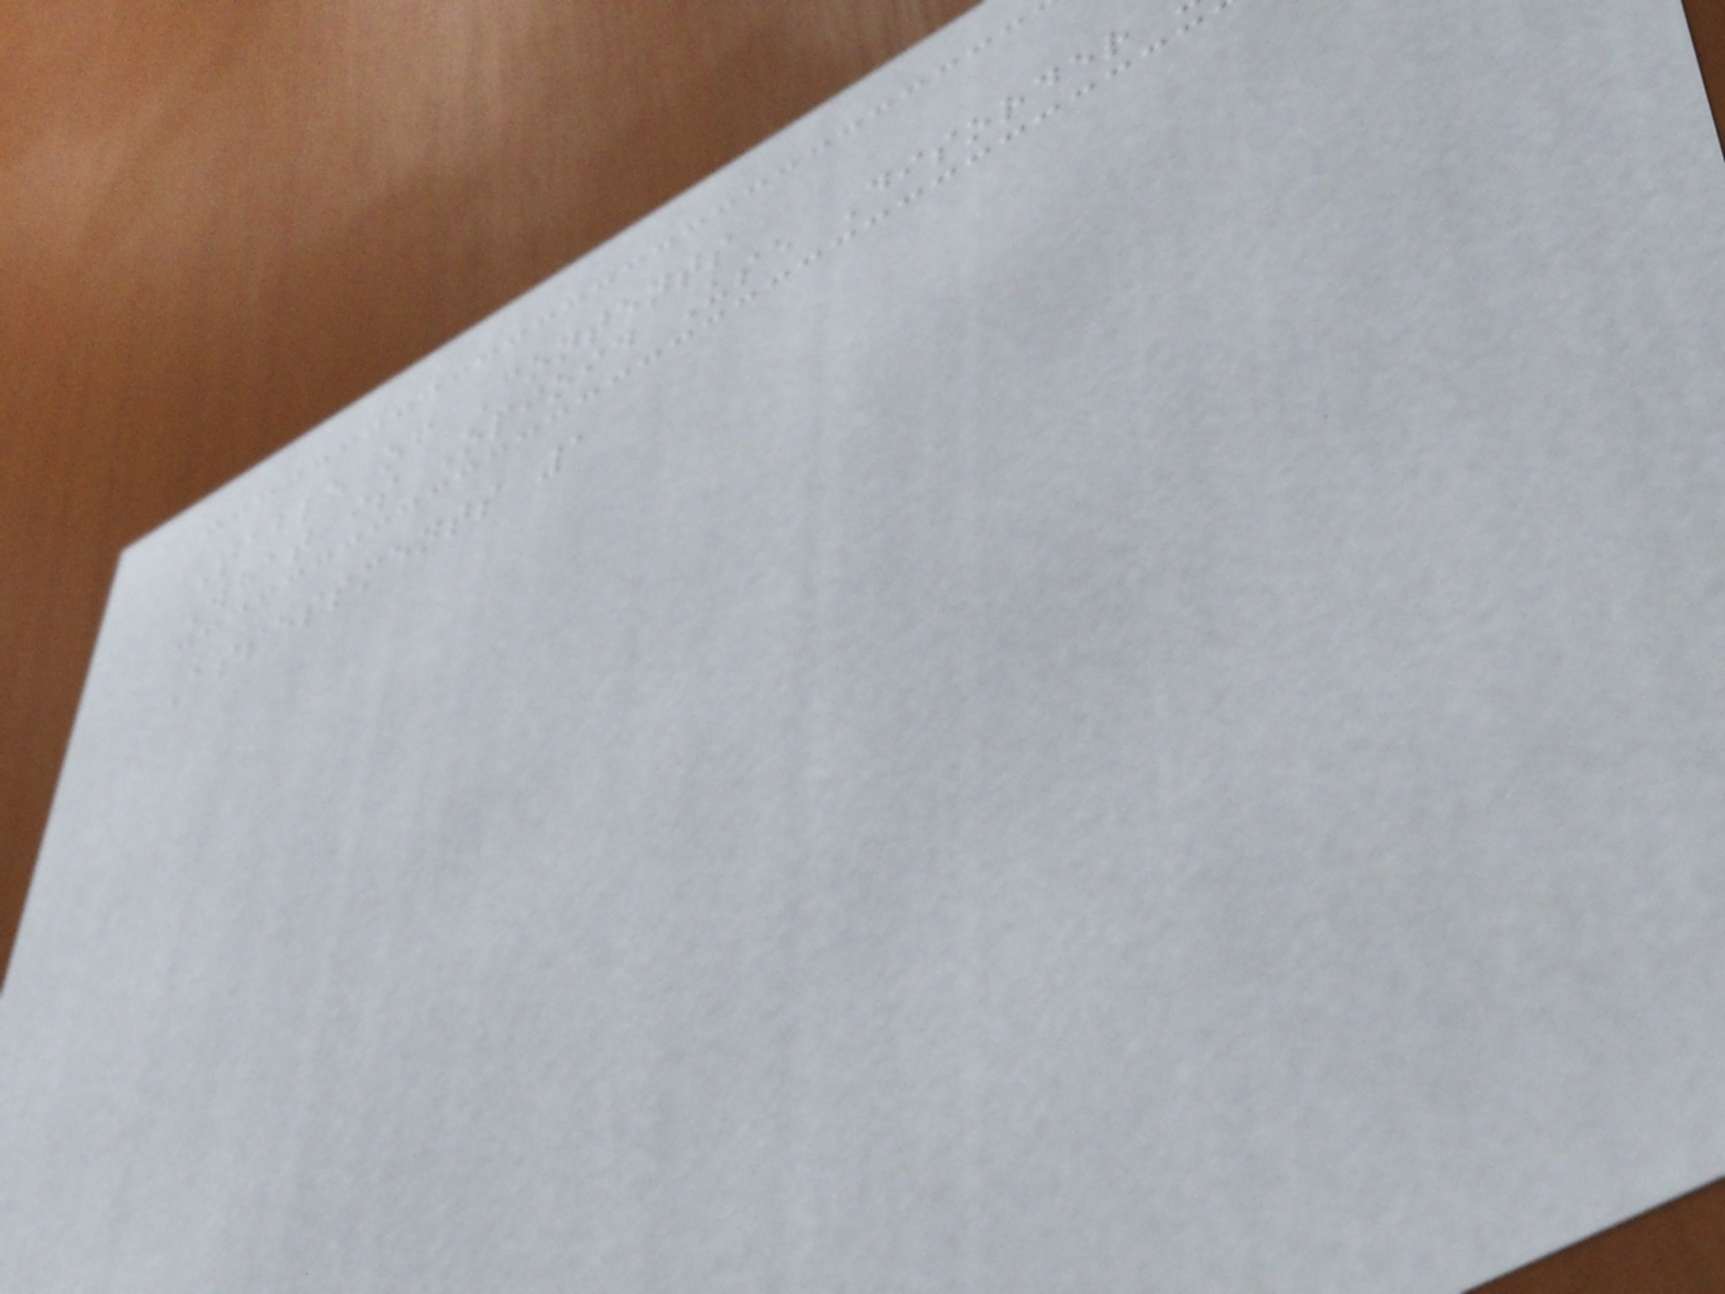Table of Contents
What is Opioid Use Disorder
Assessments 1
